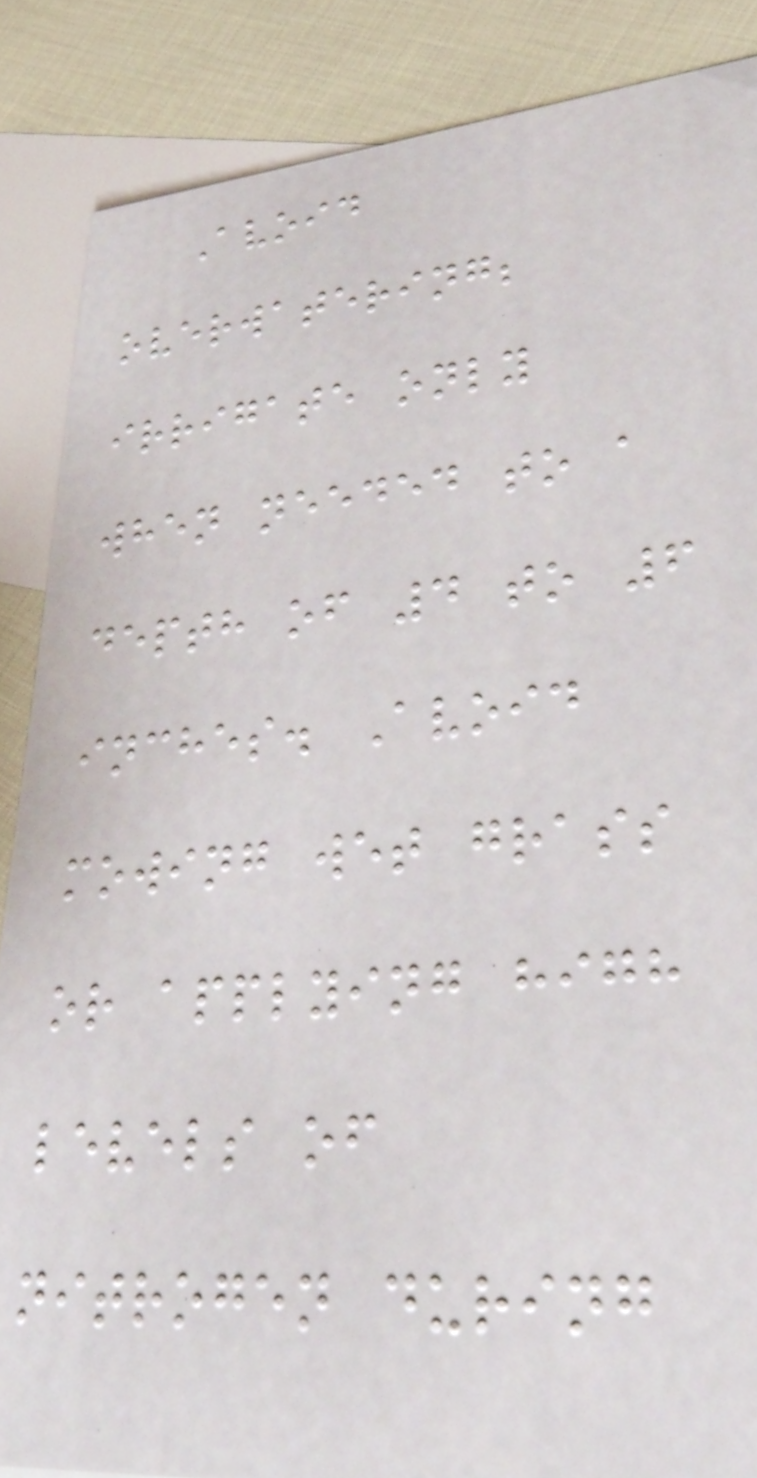Avoid
overwatering;
irrigate only
when needed to a
depth of 4 to 6
inches. Avoid
mowing wet grass
or applying high
levels of
nitrogen during
